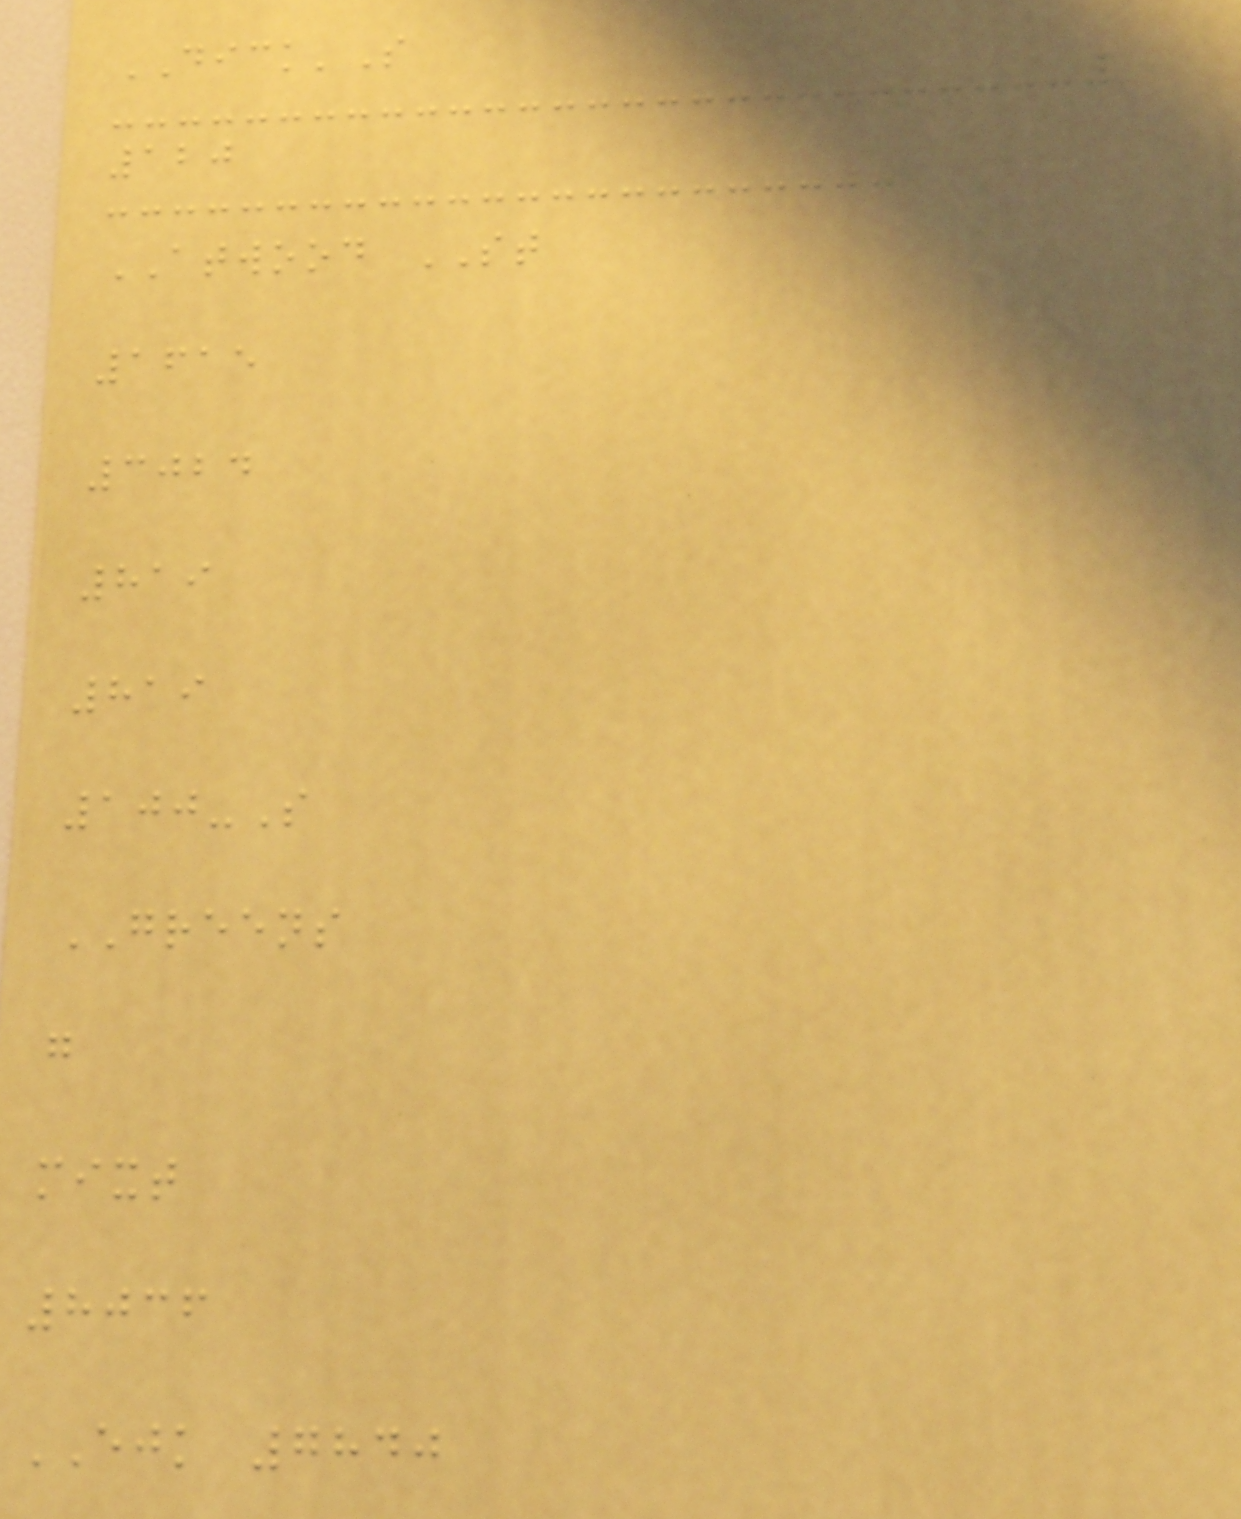DICK'S
120
ATWOOD ST
1615
3024
819
819
100-S
GREENS
g
mixt
8036
EJK 7840
